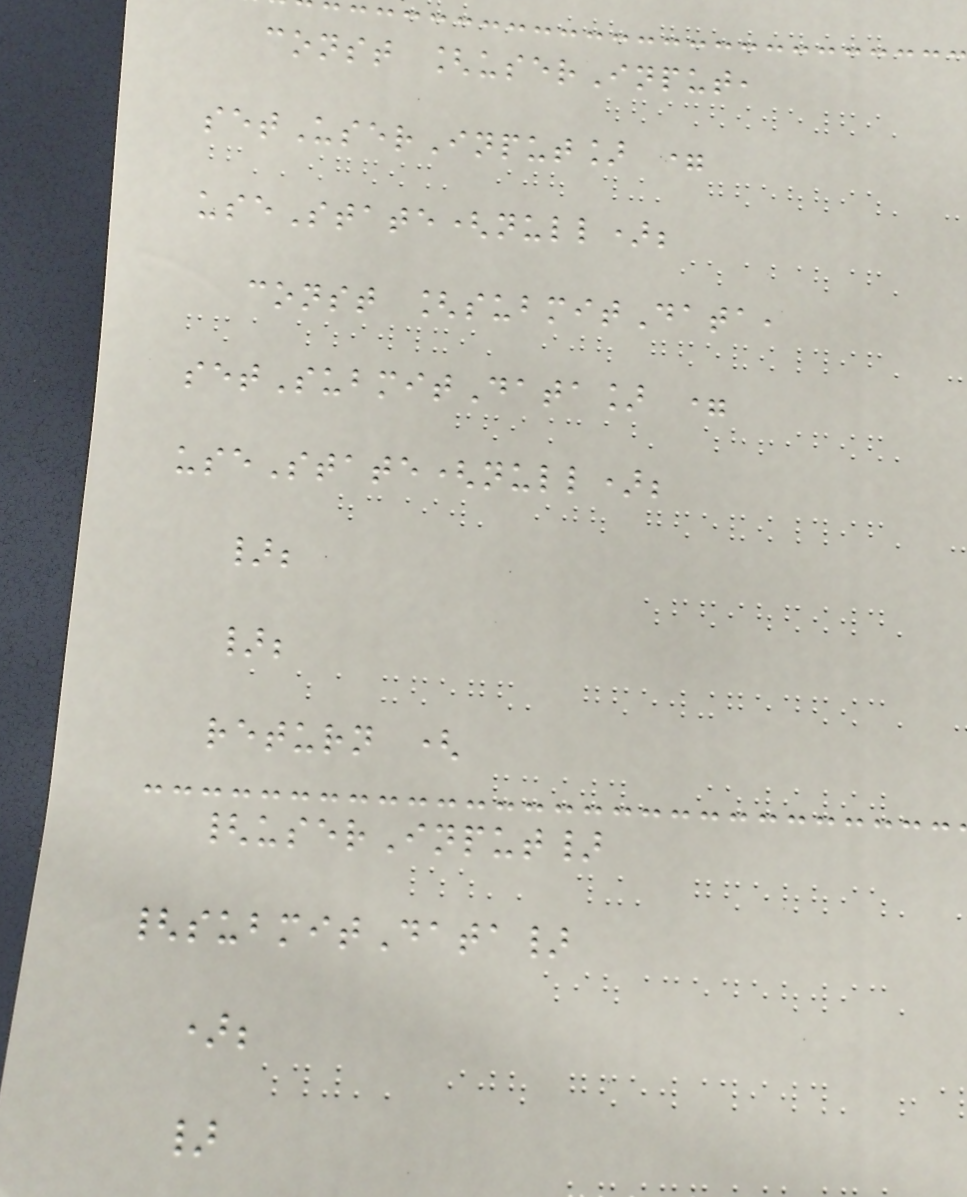const [userInput,
setUserInput] =
useState(null);
const [submitData,
setSubmitData] =
useState(null);
};
};
return (
{userInput}
{submitData}
);
}
